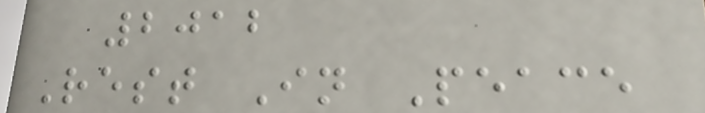2012
Rest In Peace
